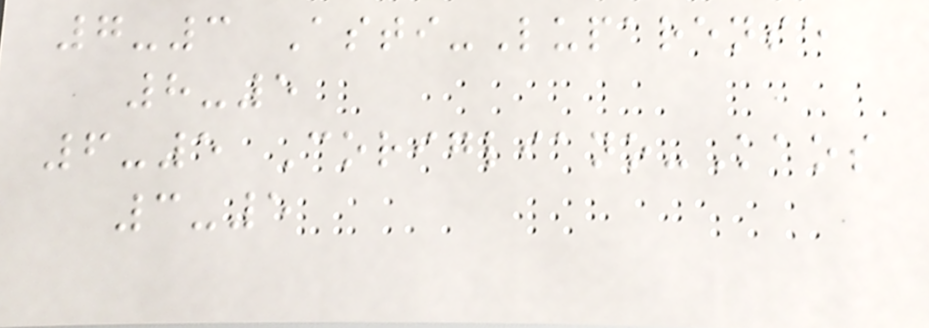7-3 Asti-Luparense
8-5
6-5 Corigliano-Kaos
3-5
